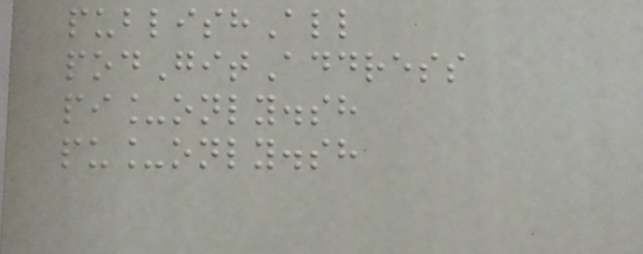publishAll
podGitAddress
pi_only.sh
pu_only.sh
